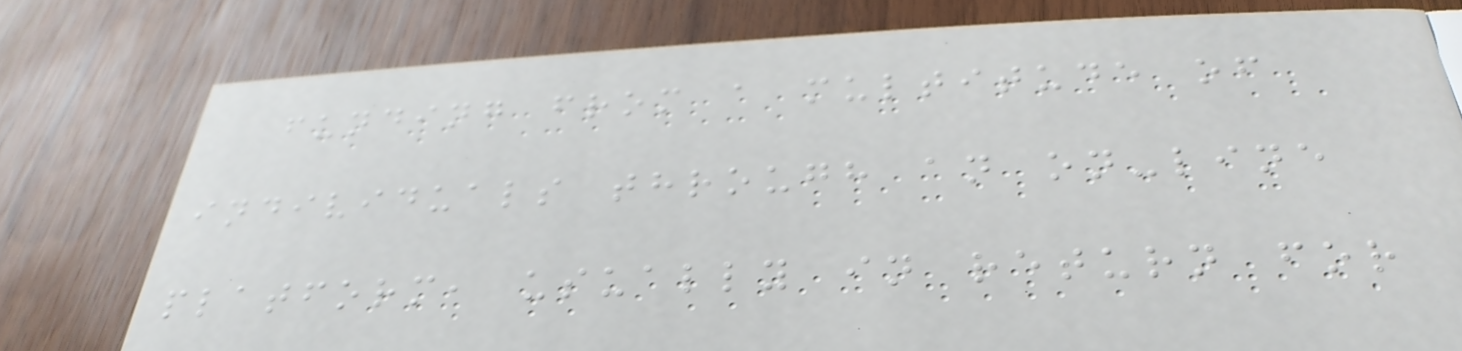funding from a multitude of
individuals through an on-line
platform, usually in return for
